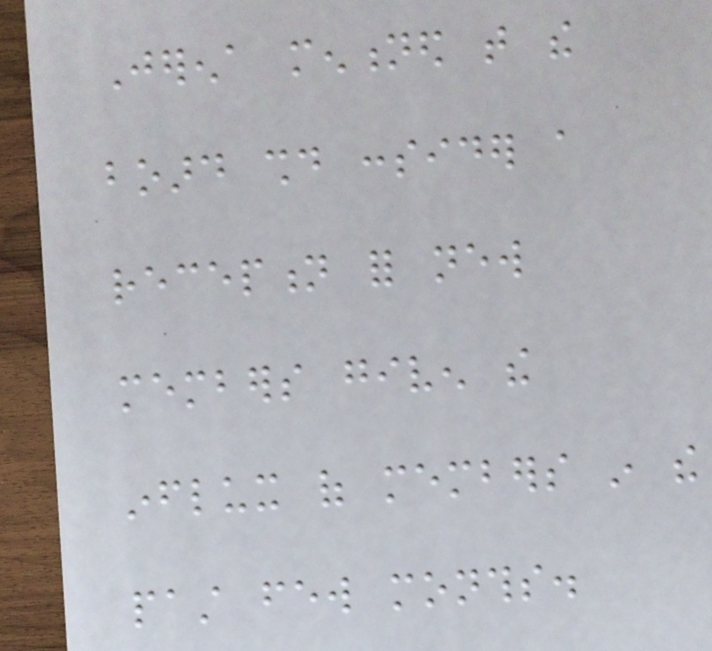Jerena mentioned that the
board should consider a
reception for new
members given the
influx of members in the
past few months.
